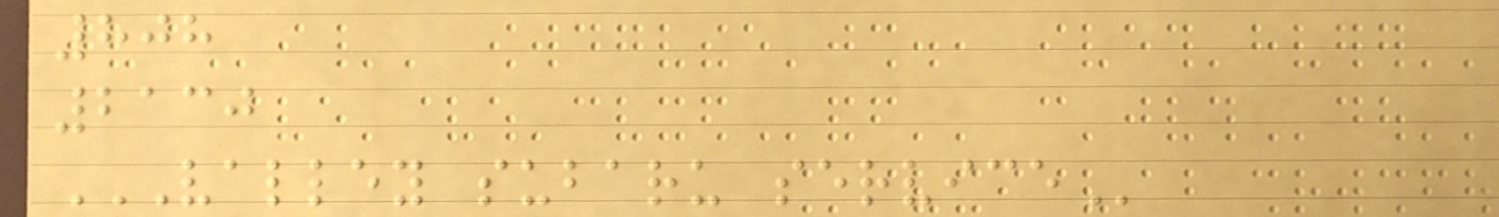808
2130
VALLEY SUBARU SERVICE
